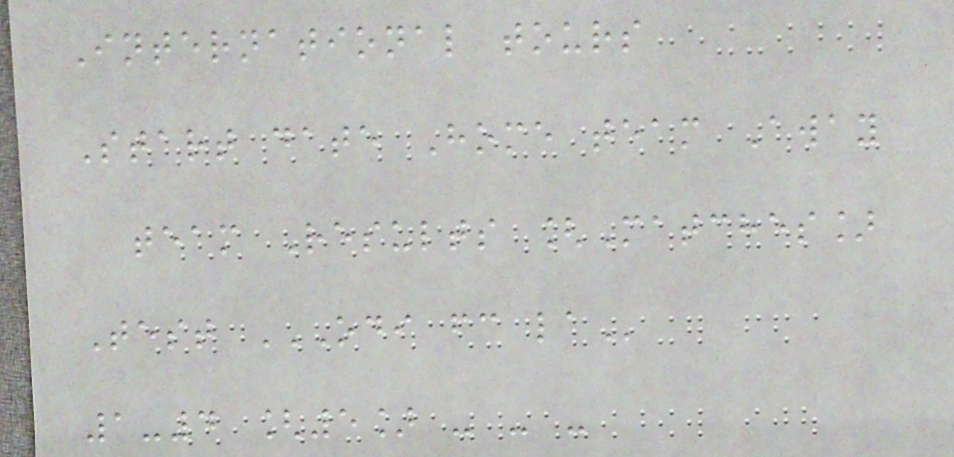International tours
Start date Home team Away
team Results [Matches]
Test ODI FC LA
1-4 [5] - - -
